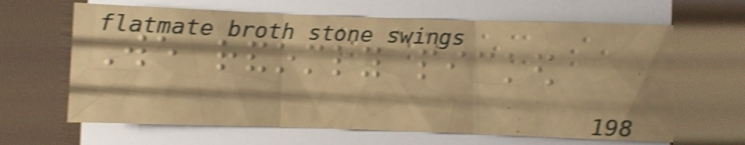We randomly picked
